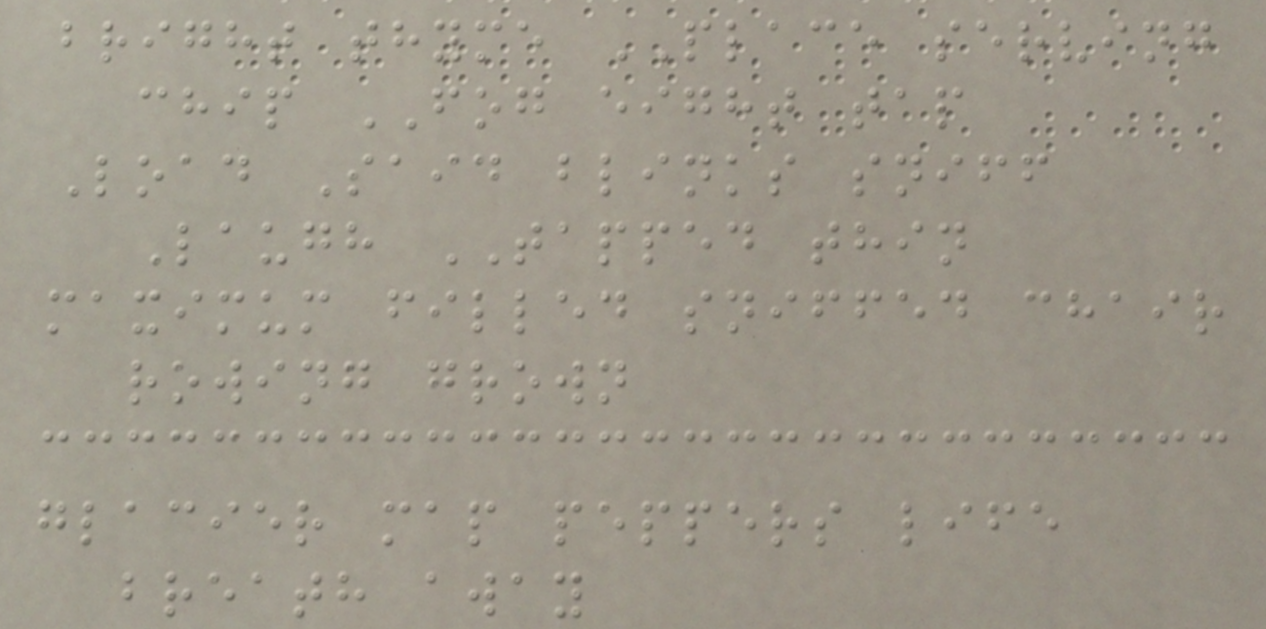bright thyme PLACE serving
chip FOG eight tap
Load Said blinks sniff
Laugh TAPPED thin
maximum filled sniffed chair
rowing grown
glacier map peppers life
breath away
